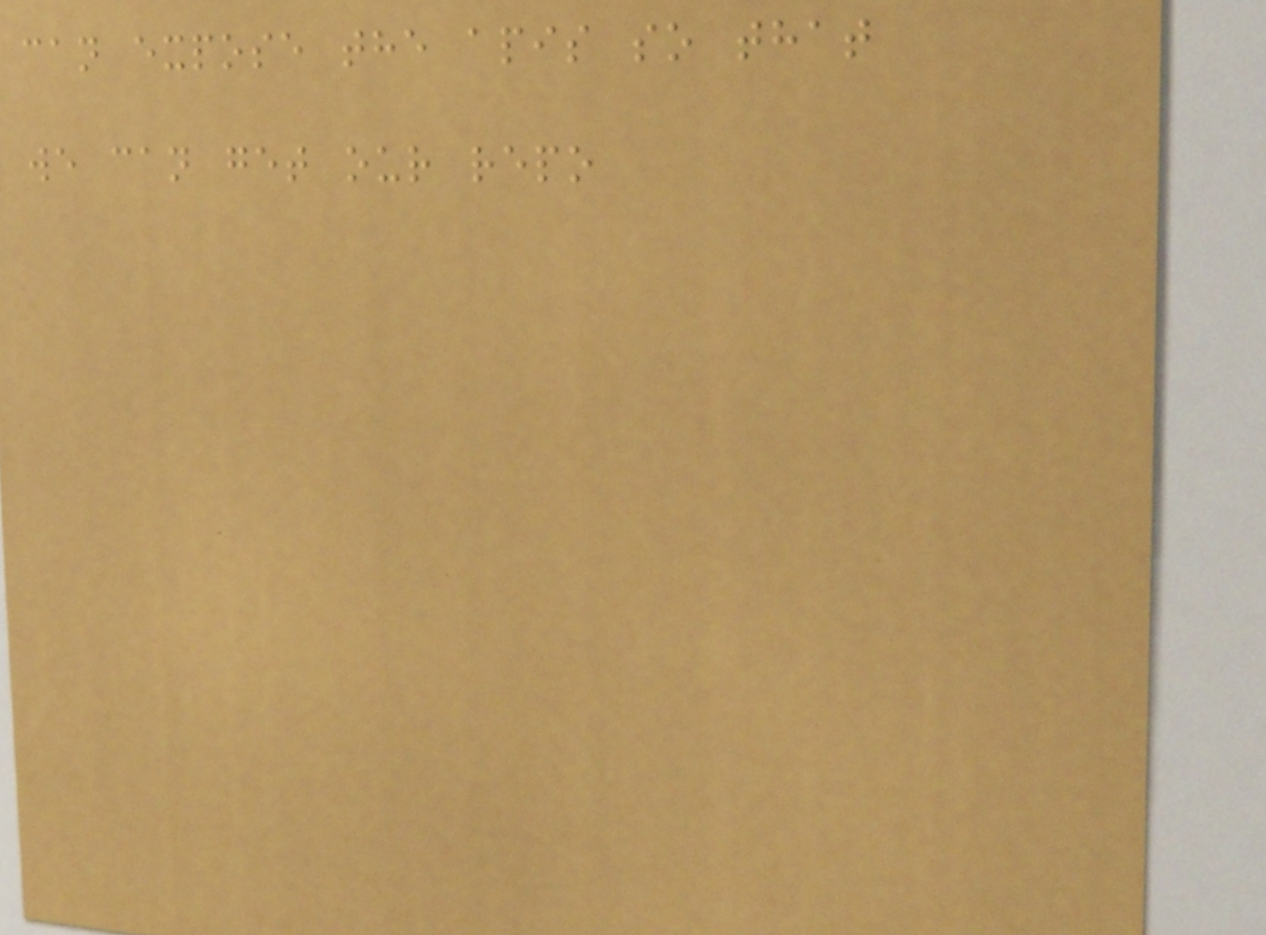can expose the apis so that
we can get our repo
